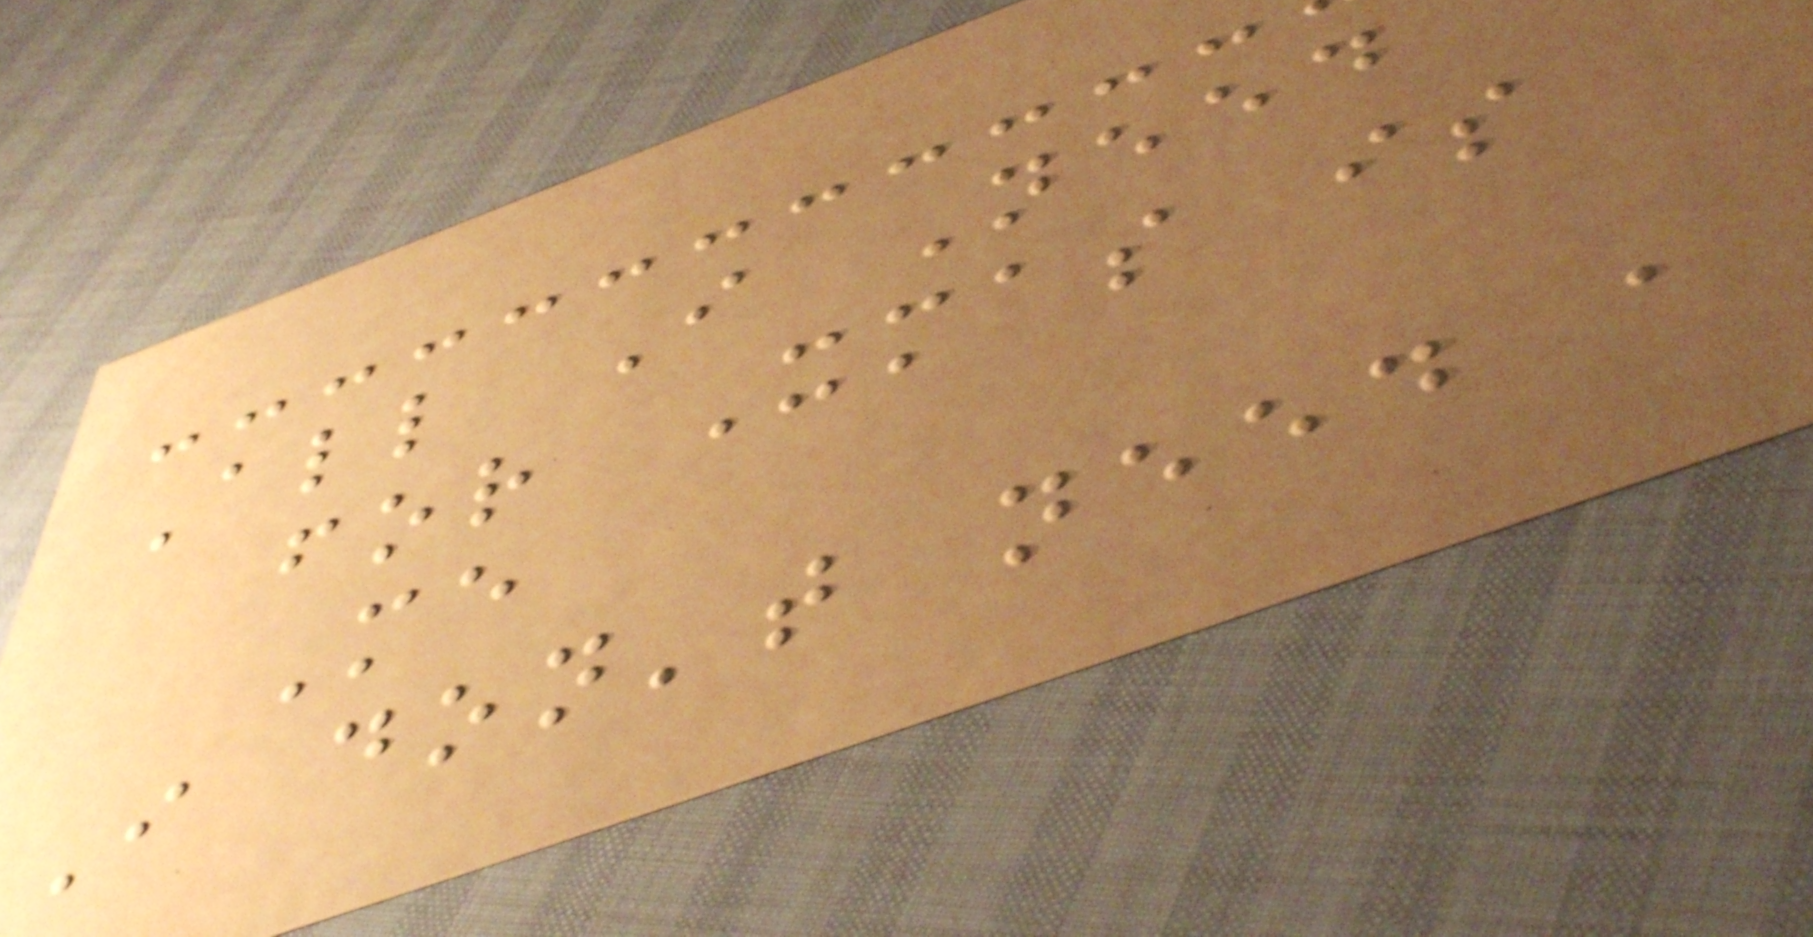All I Need
for Xmas is
Me
I don't need a
